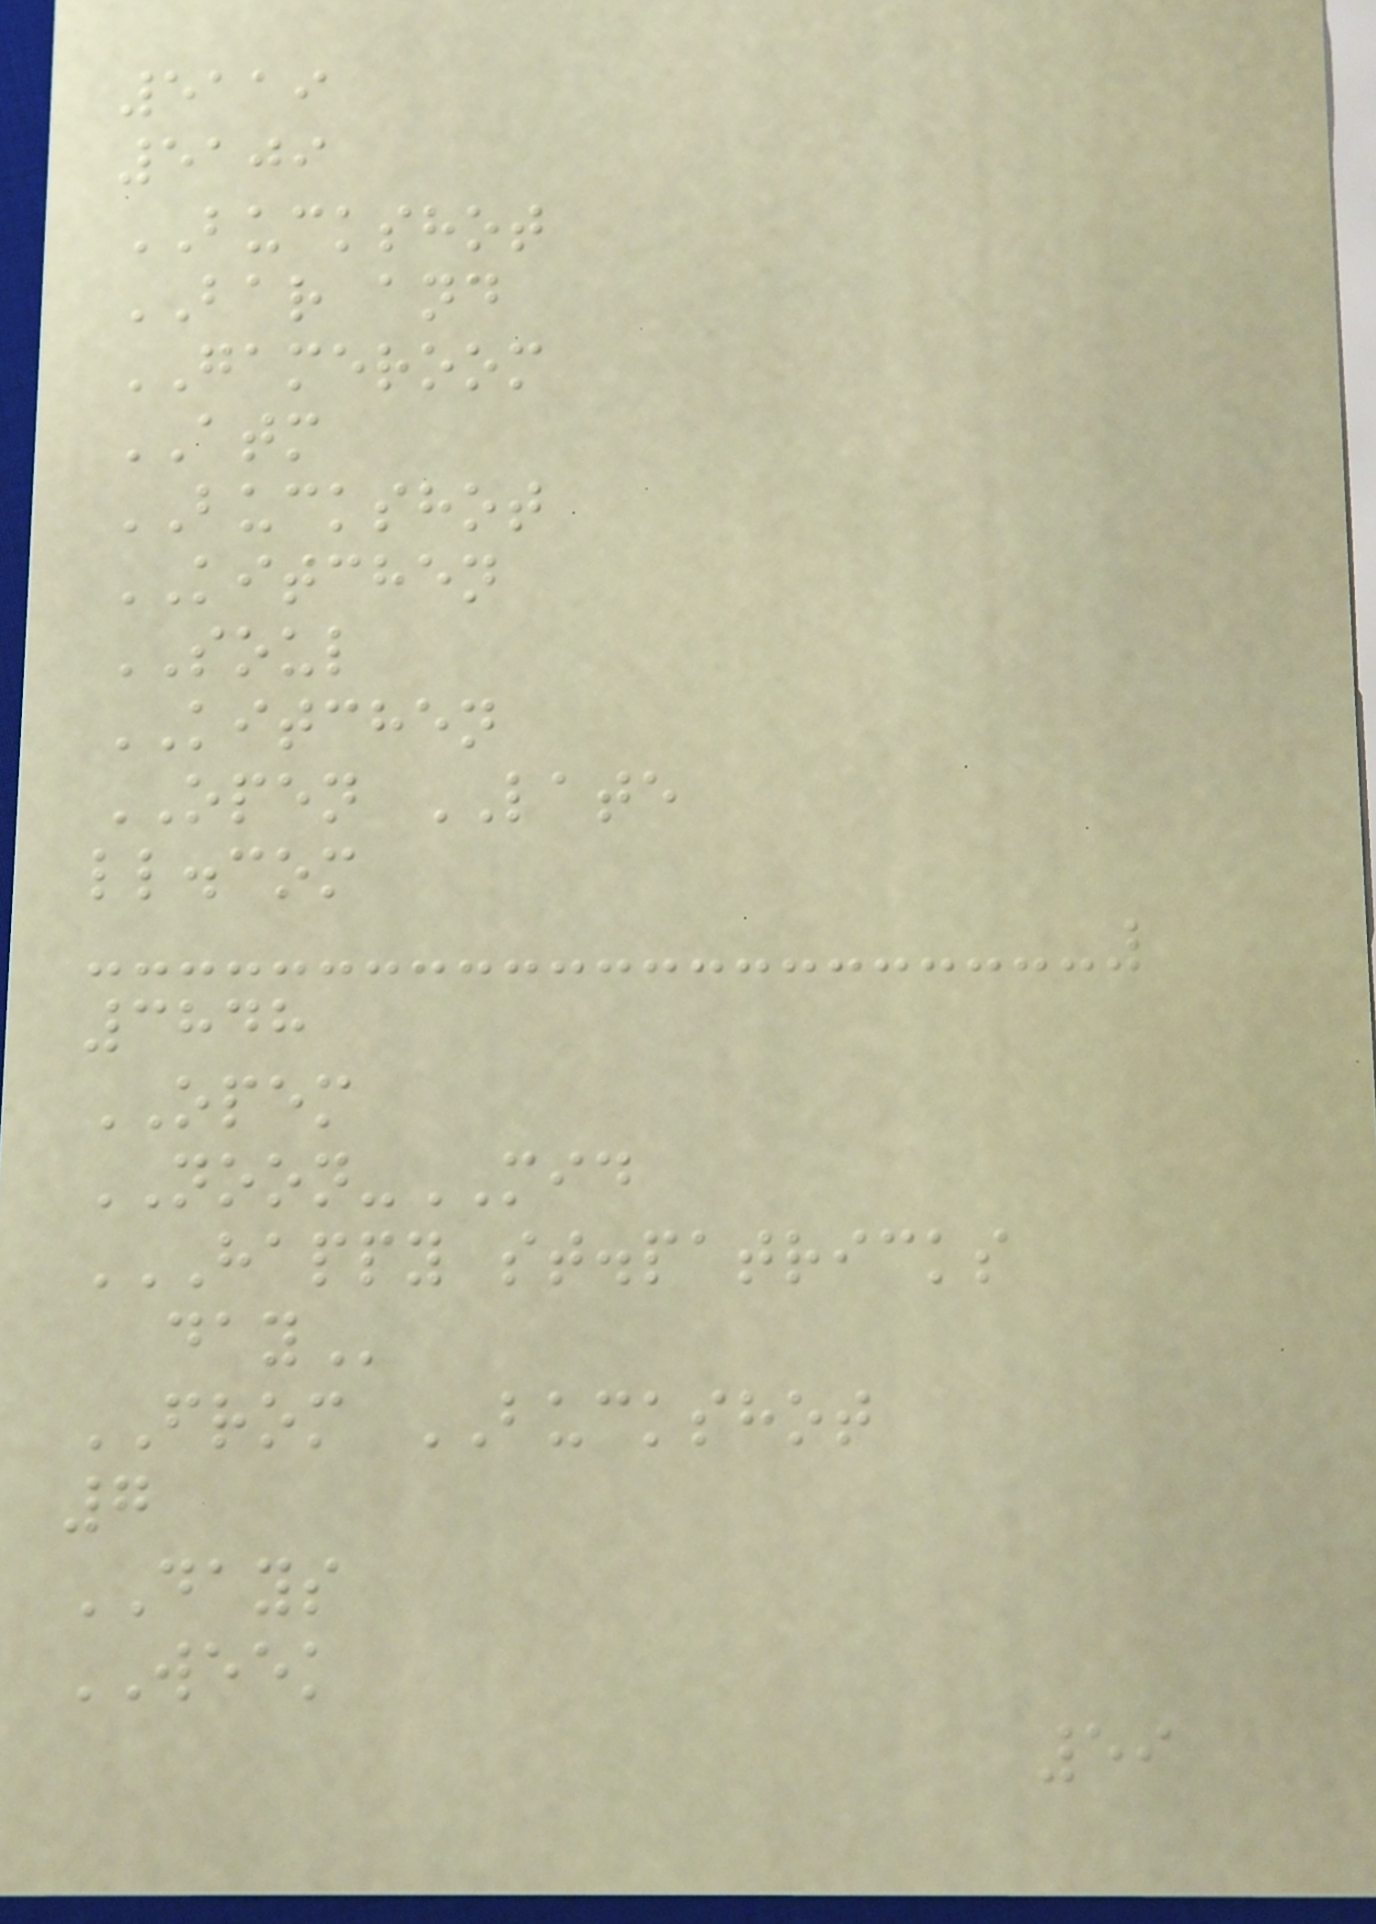5119
5109
BUCKSHOT
BAR and
GAMEROOM
ATM
BUCKSHOT
KITCHEN
SOUL
KITCHEN
OPEN LATE
ll.com
3848
OPEM
NOON-MID
HAPPY ST.PATRICKS
DAY
FROM BUCKSHOT
7
DAYS
WEEK
59
